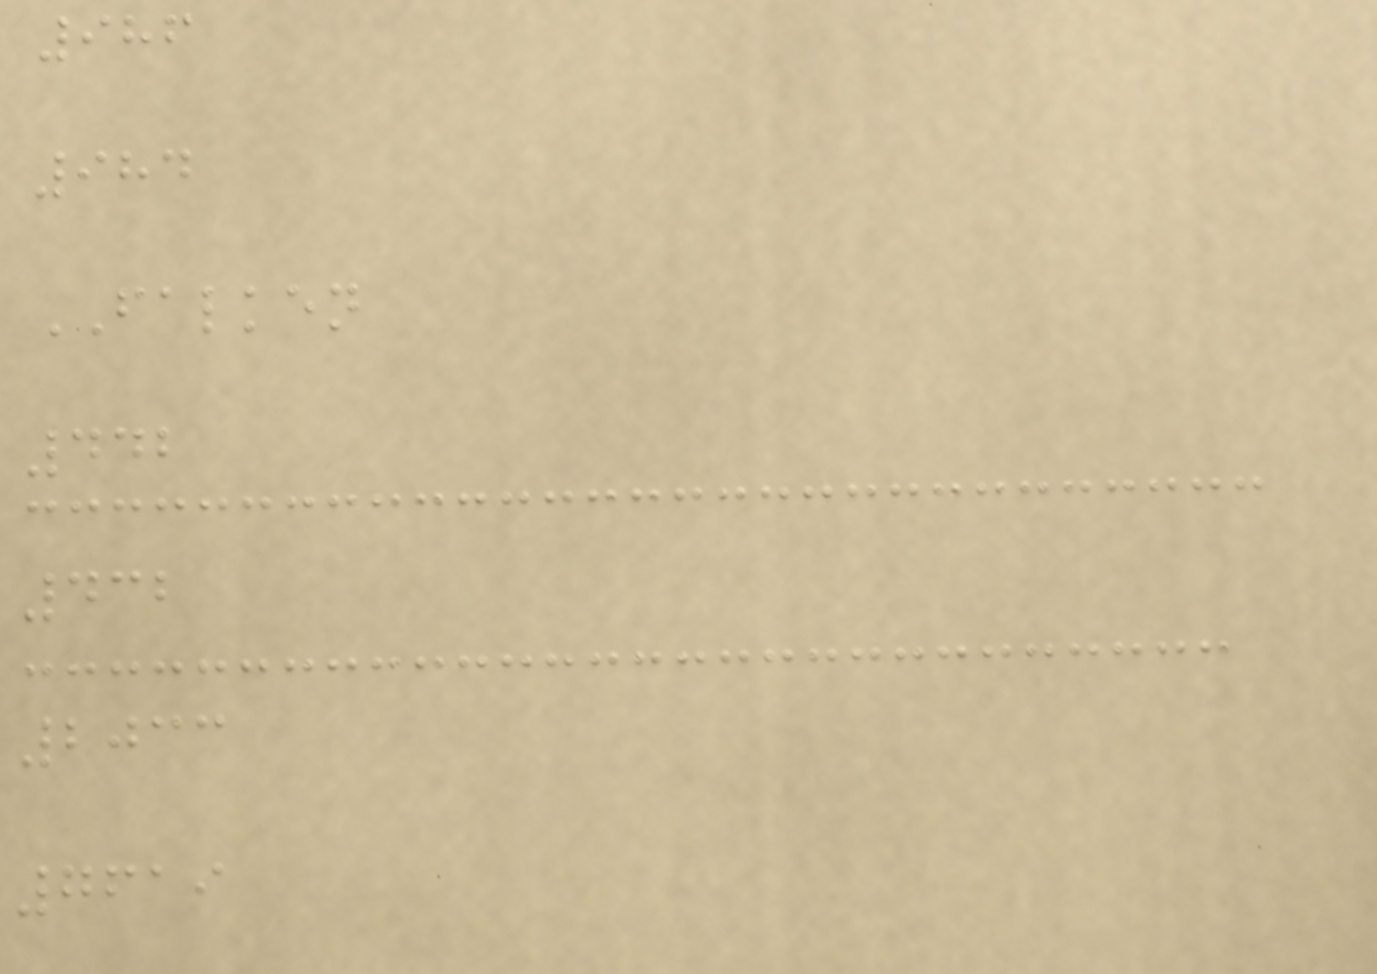986
984
FALKEN
442
432
2033
7619
